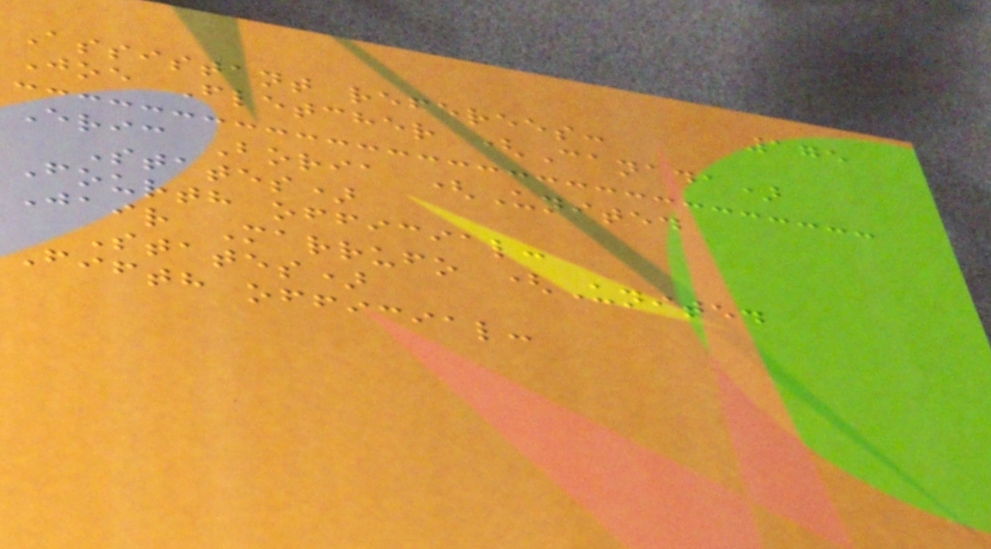175
Assistant referees:
Joe Fletcher (Canada)
Eric Boria (United
States)
Fourth official:
Jair Marrufo (United
States)
Fifth official:
